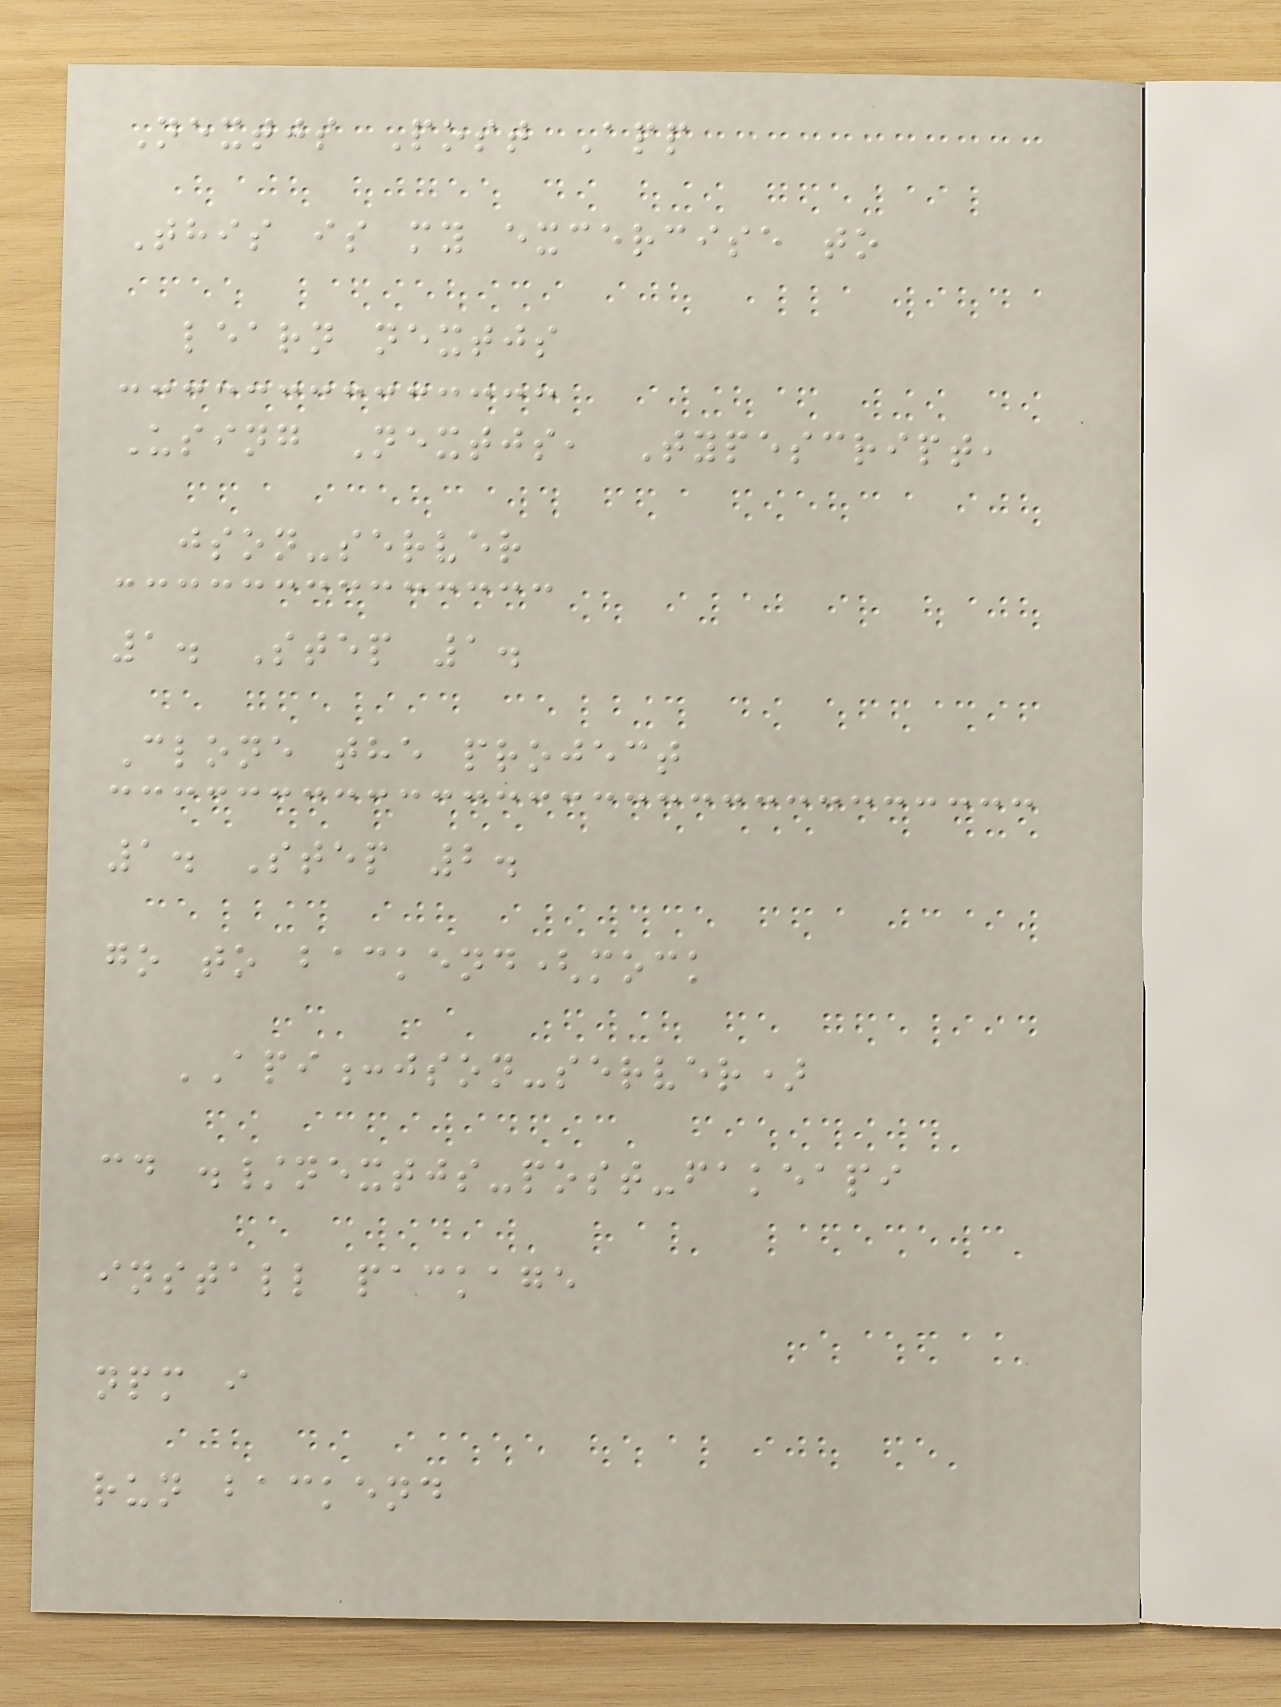Nextjs Post App
This is my excercise to
learn nextjs
Using Nextjs, Typescript,
json-server
1. Step 1.
Clone the project
1. Step 2.
go to backend(mock
API:json-server)
cd ./nextjs-post-fakeapi
install package
npm i
run backend
